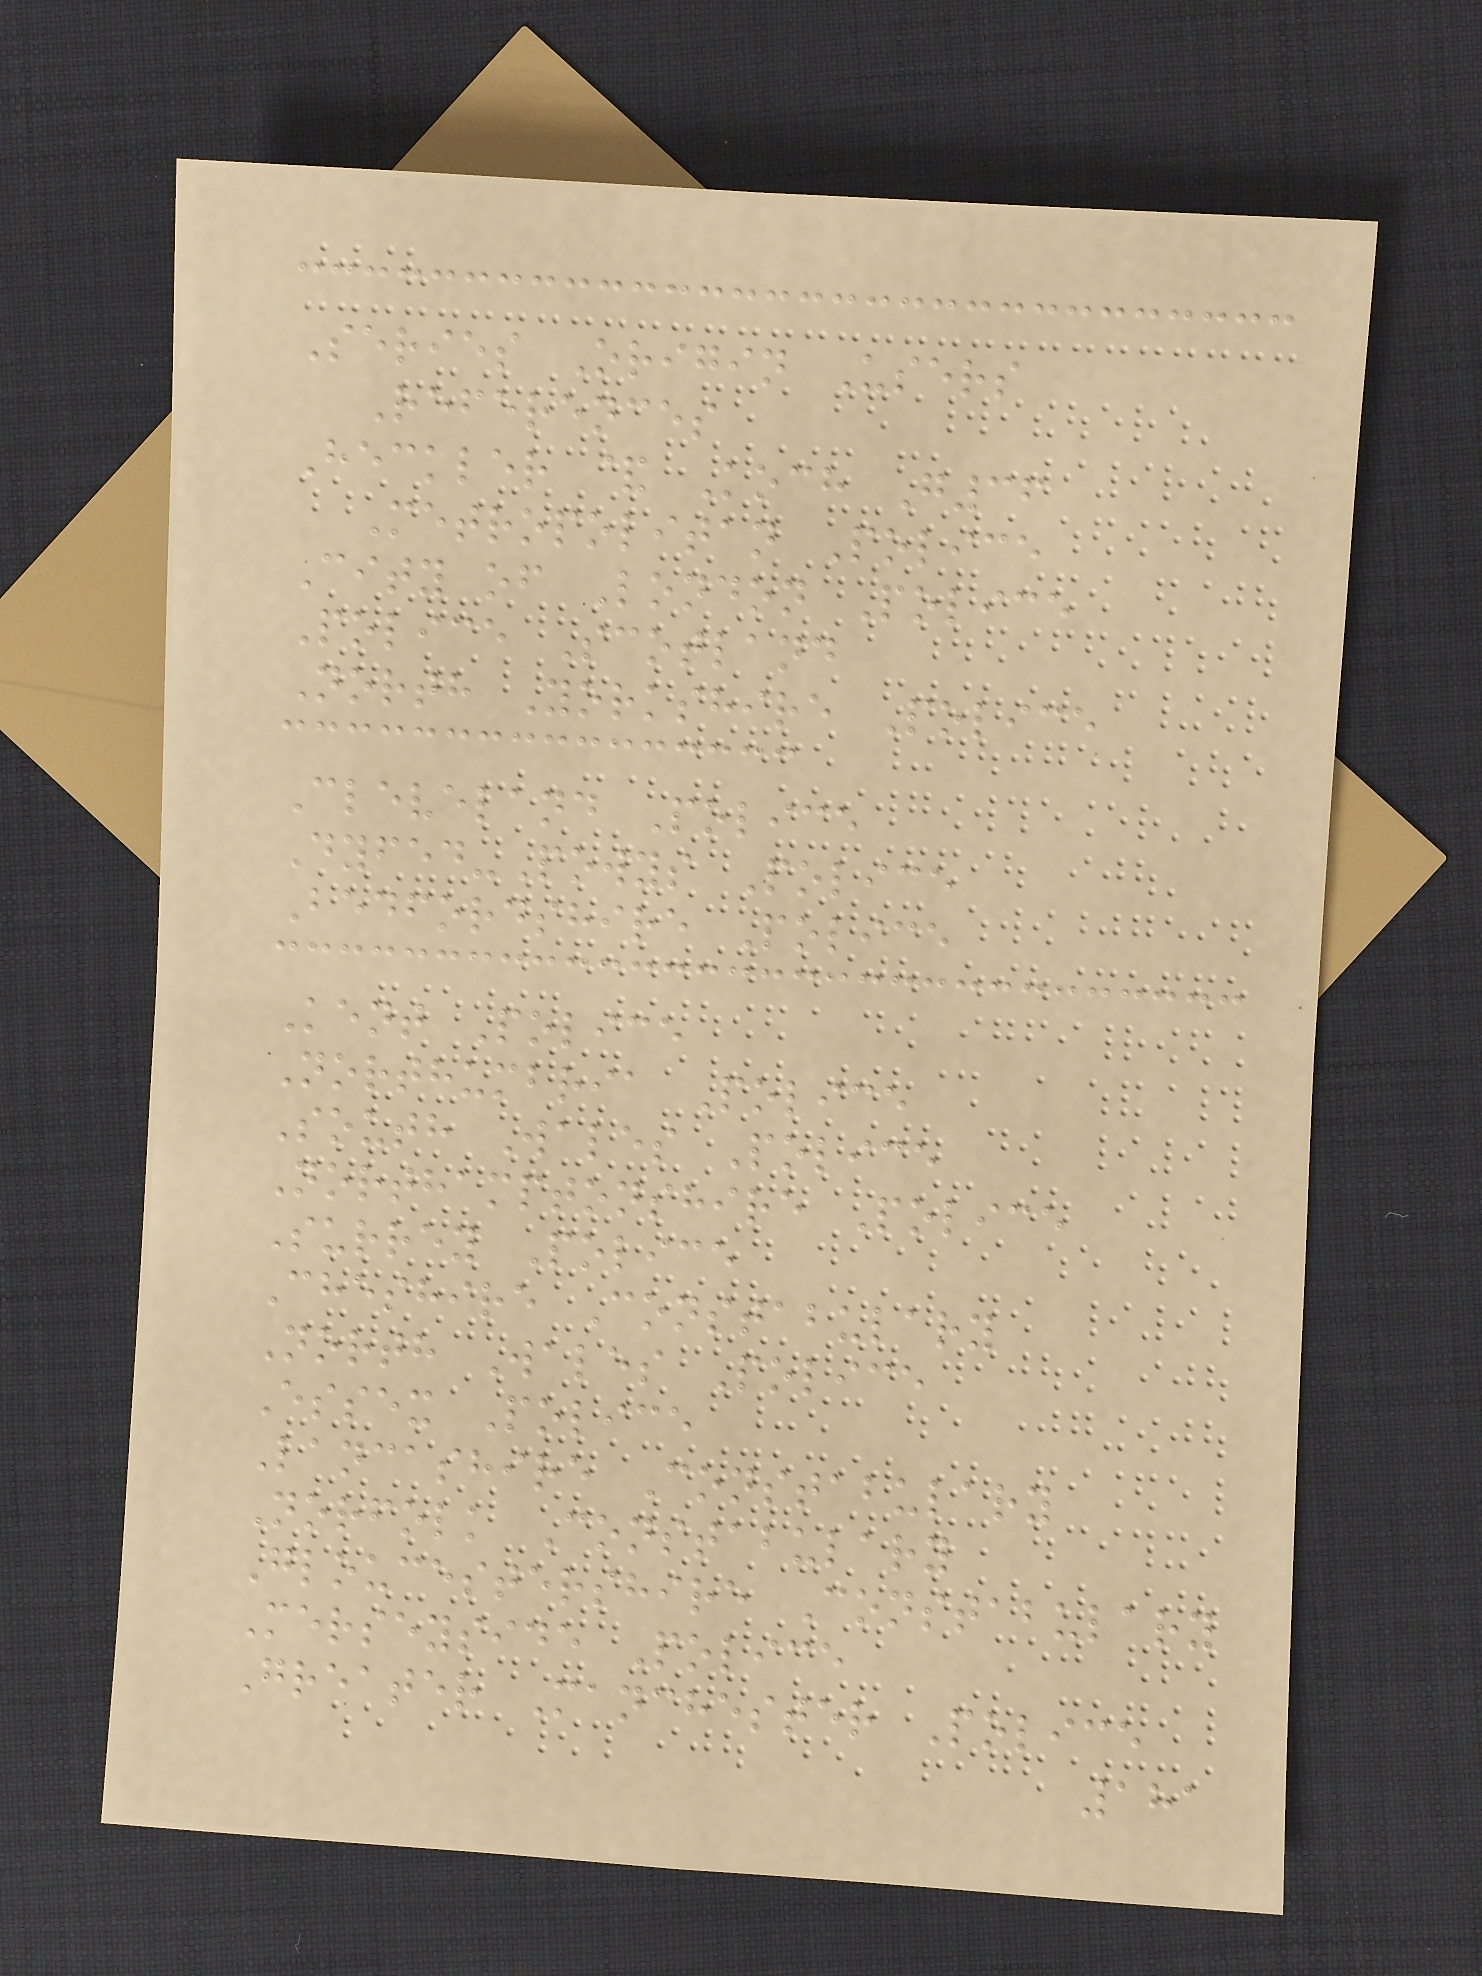Series Origin Users
References
Heckler & Koch G36
Metropolitan Police
City of London Police
Police Scotland
North Yorkshire Police
Cleveland Police
Dyfed-Powys Police
Bedfordshire Police
Kent Police
Northumbria Police
South Wales Police
Northamptonshire Police
Surrey Police
Cheshire Constabulary
North Wales Police
Essex Police
Lancashire Constabulary
Norfolk Constabulary
Gloucestershire Constabulary
Merseyside Police
Greater Manchester Police
181
